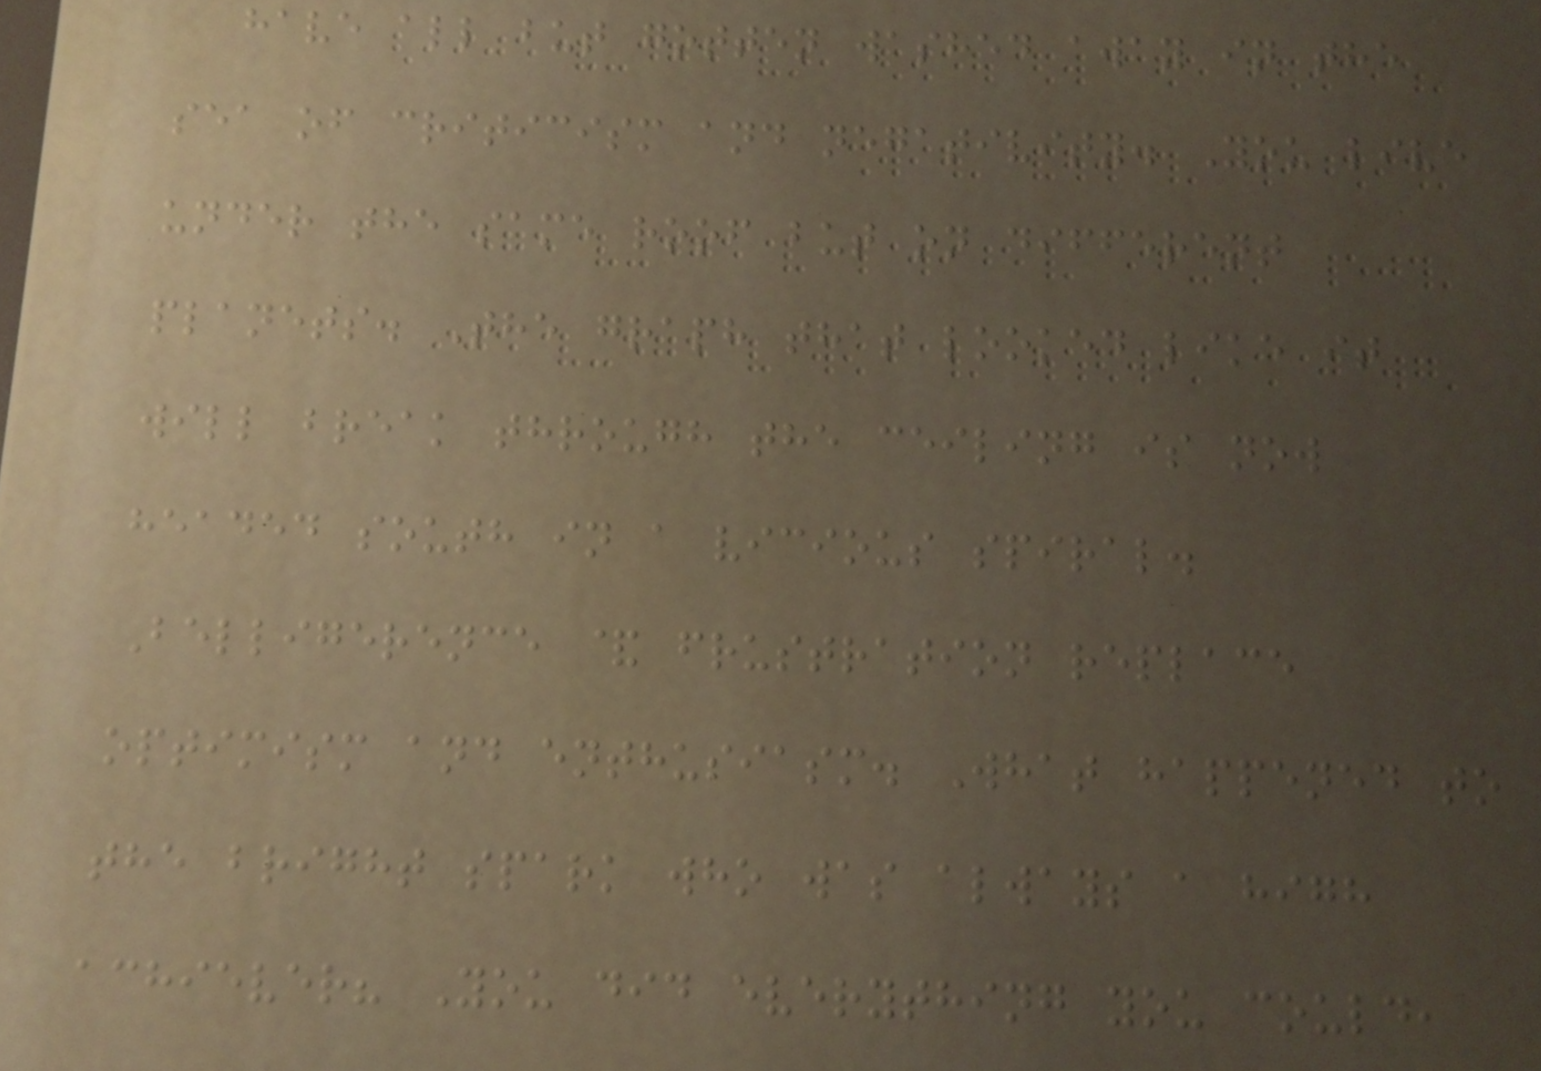have all but gotten washed away in the
sea of criticism and negativity. You live
under the same roof but on different
planets. The graph that looked like it
will break through the ceiling is now
headed south in a vicious spiral.
Belligerence & frustration replace
optimism and enthusiasm. What happened to
the bright spark who was always a high
achiever? You did everything you could,
